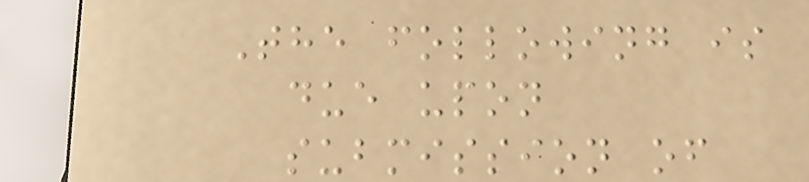The following is
due upon
submission of
